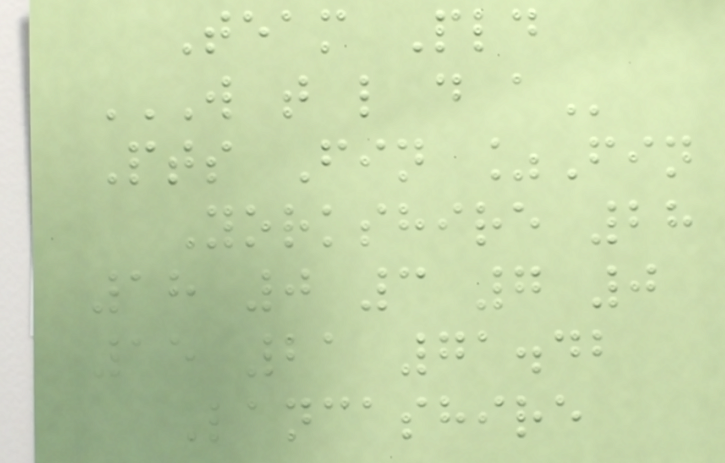Team Pld
W T L D A
Pts Fin %Fin
Yorkshire 28
18 0 3 7 0
15 21 71.42
Lancashire
